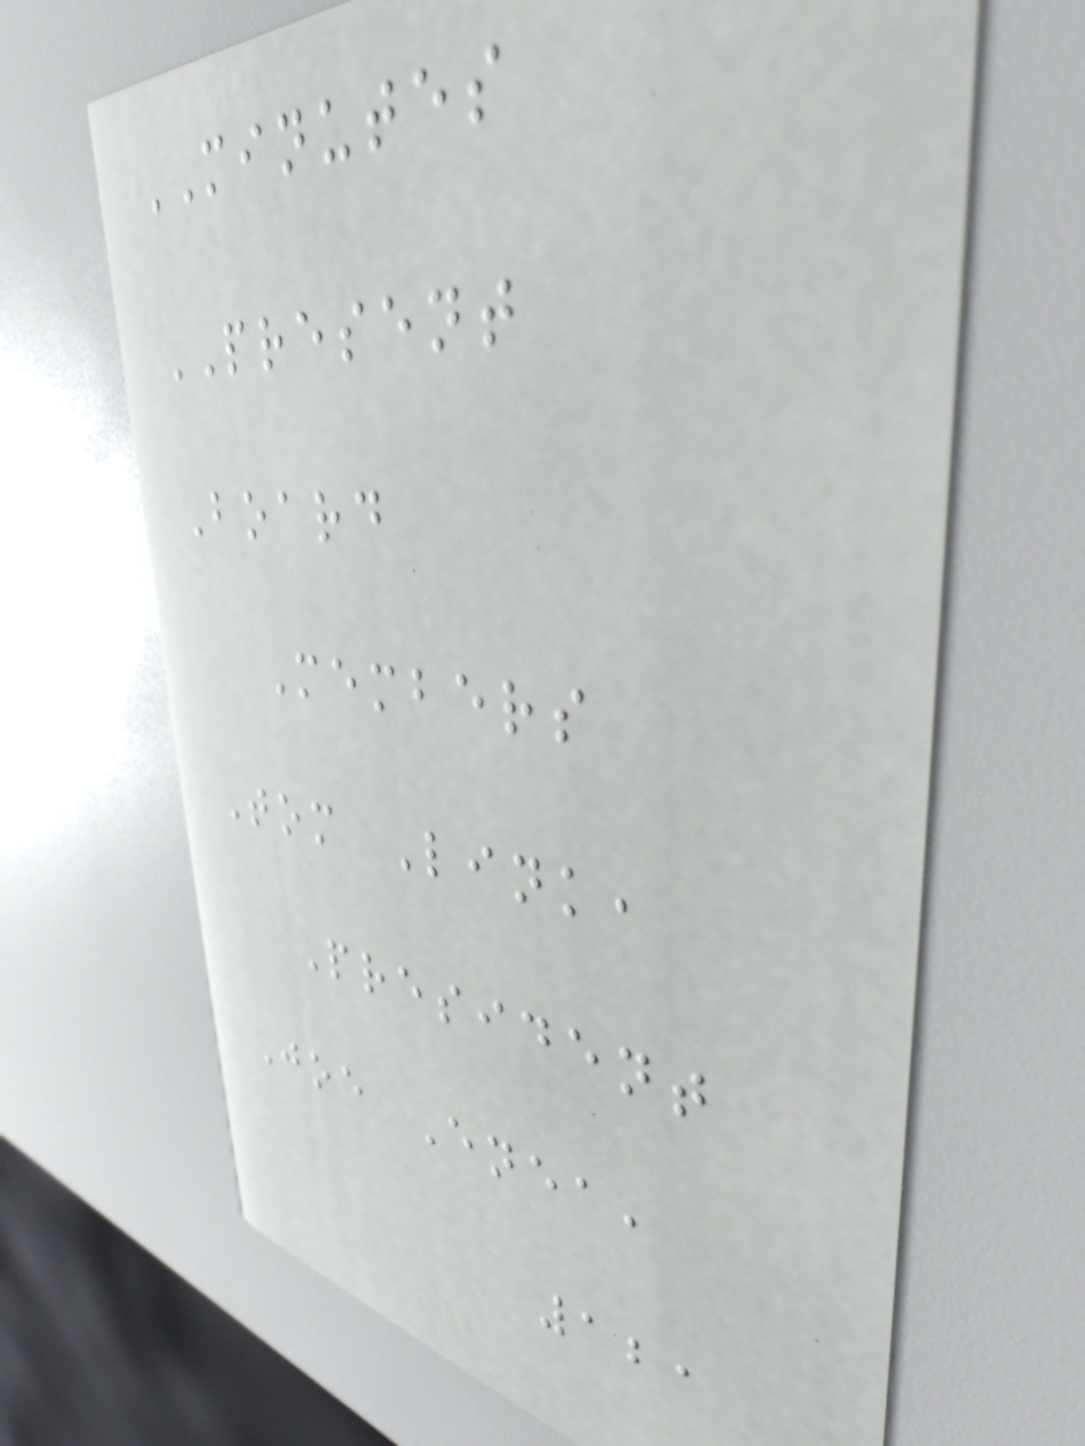MINUTES
PRESENT
Board
Members
Tom Link,
President
Joe Enea,
121
